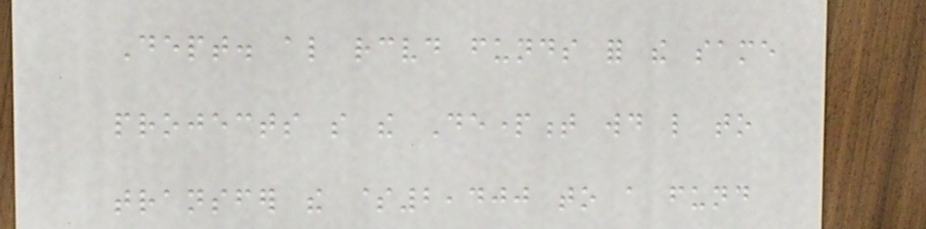Dept. also received funds for the same
projects so the Department would like to
transfer the $2,400 to a fund
